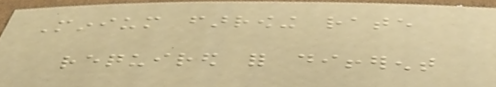Minium farrowing rate
required for different
